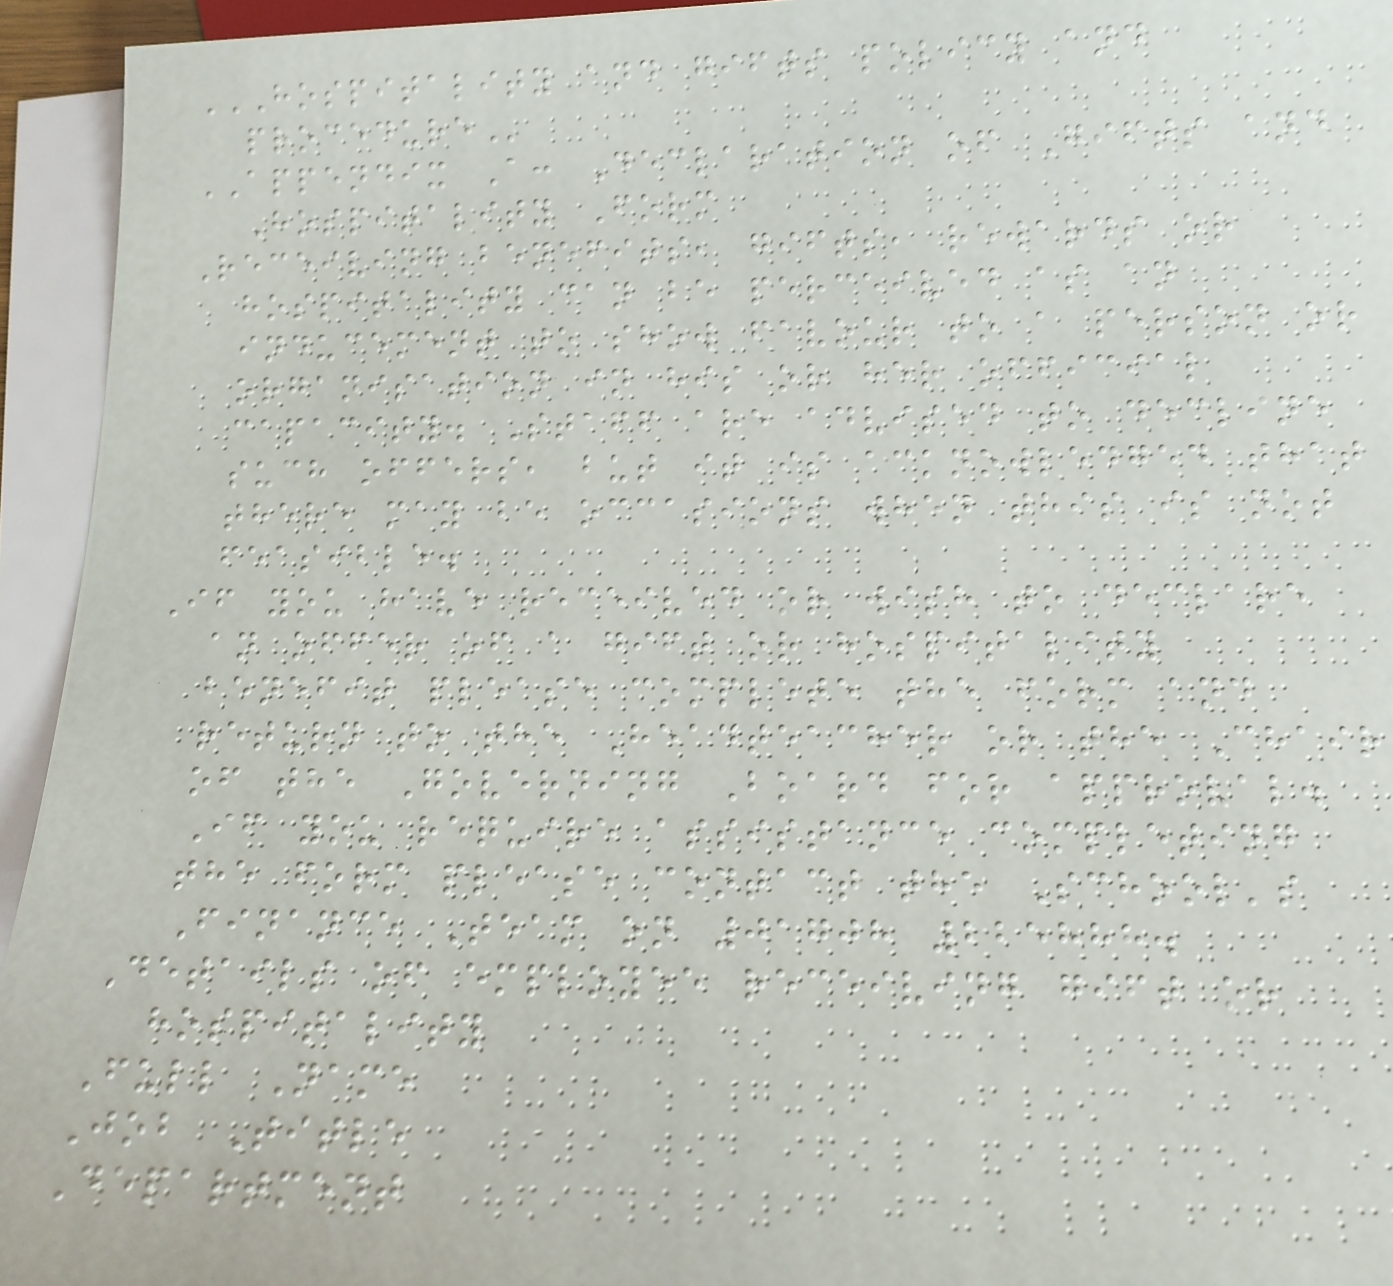HOSPITALITY AND GIFTS POLICY AND
PROCEDURE
APPENDIX A: Declaration of Gifts and
Hospitality Form
Receiving benefits, gifts, rewards or
hospitality can be perceived as an
inducement to show favour to a person or
organisation in his or her official
capacity. Staff are advised to decline
such offers, but it is acknowledged that
there may be occasions when this is not
feasible.
If you have received or wish to declare
an offer of a gift or hospitality
benefit please complete the form and
return to the Headteacher or the Chair
of the Governing Board for approval.
If you require assistance completing
the form please contact the School's
Finance Team on 01708 225888.
Details of employee receiving gift or
hospitality
Full Name
Job Title
Department
